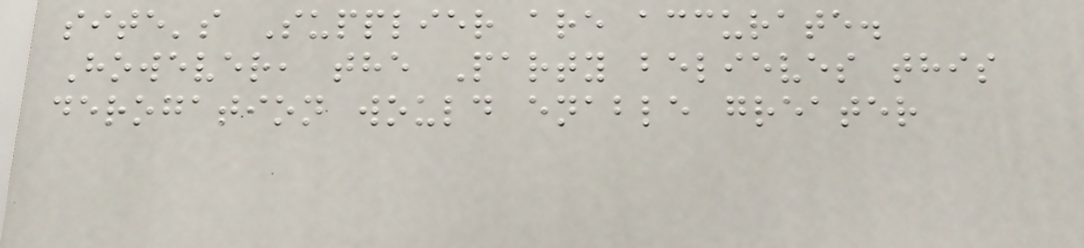site's Supplier are accurate.
However, the Party believes this
derogation would enable greater
